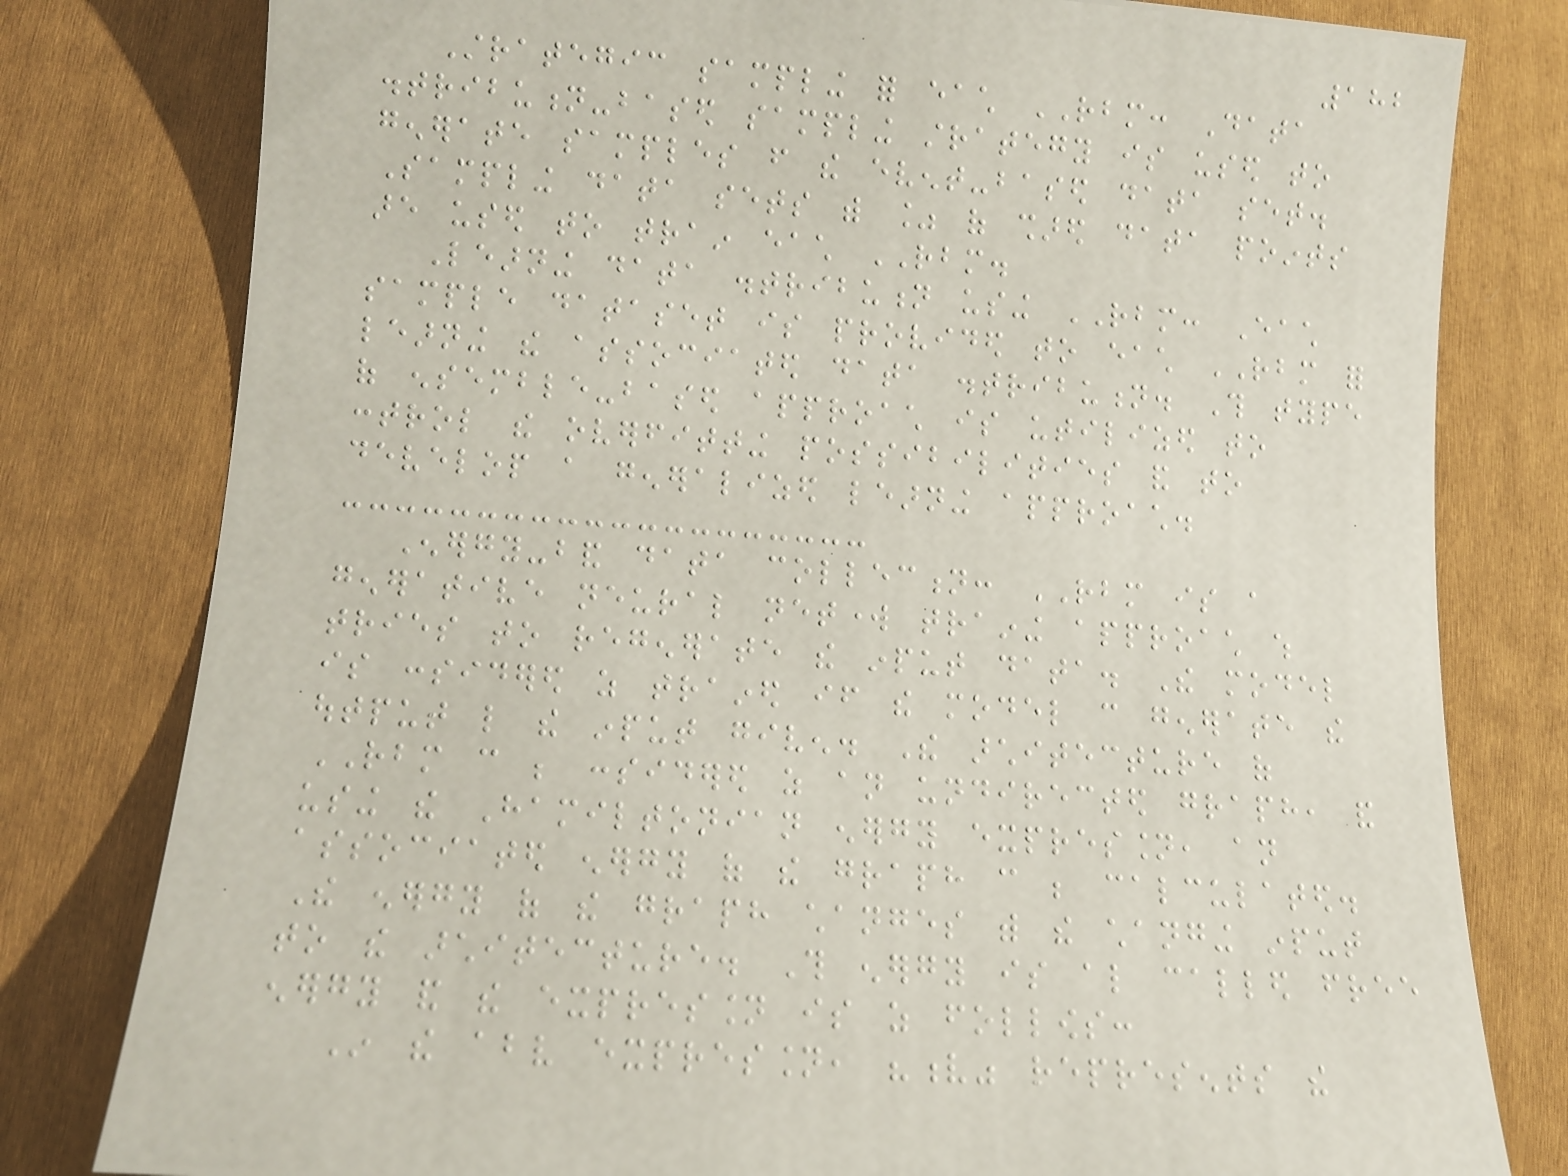182
Strategic sampling for each RBM: Data
distribution-based sampling strategy is used to
generate samples from the event-based data set.
Sampling data sets with % of shared data points
are used to train each RBM.
Learning data distribution using RBM: Each
sample dataset is provided to each RBM for
learning the associated data distribution. This type
of ensemble-based approach is utilized to
control the overfitting possibilities and to
develop a generalized learning approach.
Energy-band data collection: RBM is a
generative neural network training approach which
tries to regenerate the input data. The model
is considered as trained if the model can generate the
output like the input given. The architecture of
RBM can be considered as an undirected graph, and
using the Hamiltonian energy expression, an
associated energy of the graph can be calculated.
The energy of the graph changes with the changing input
to the architecture. This energy is also called free
energy and the expression is as follows:
In the above expression, "v" represents the
